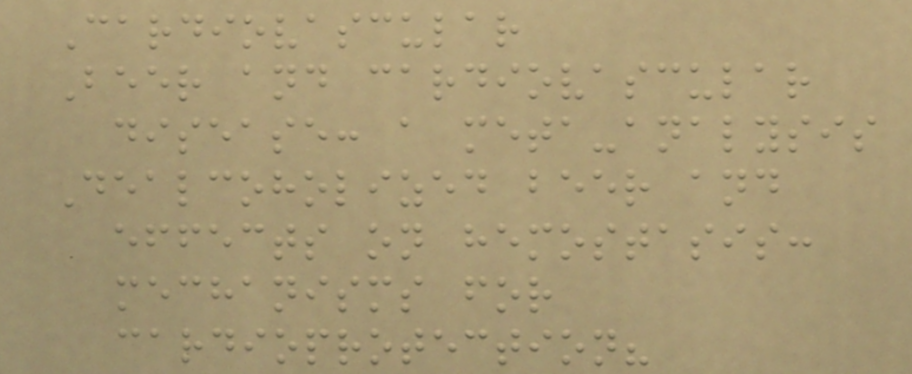Cardiovascular
Beer and cardiovascular
disease: a meta-analysis
Dealcoholized beer and
effects on hemostasis:
mechanisms for
cardioprotection?
